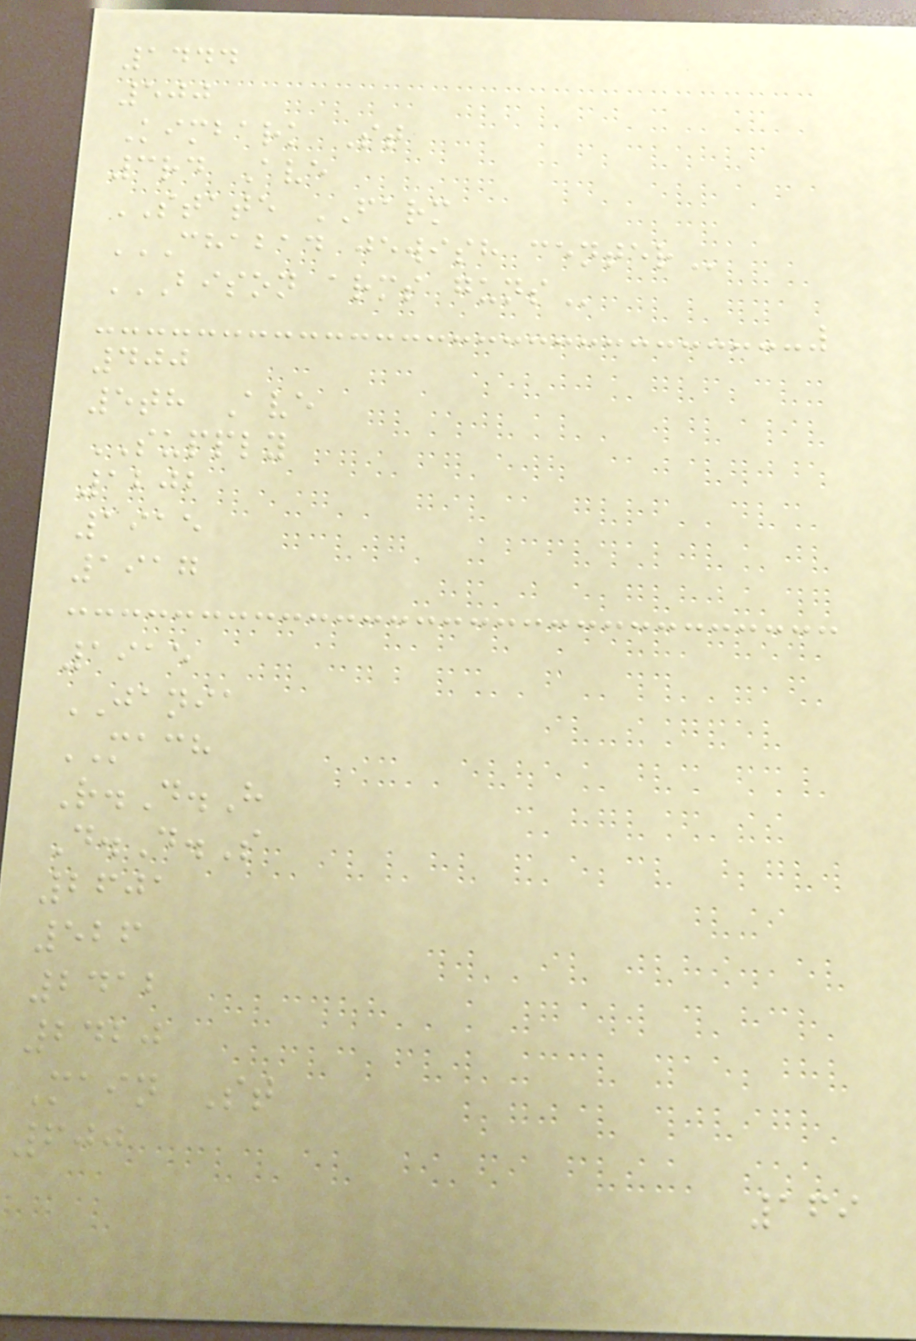1444
500
Kimbark St
3rd Ave
STATE FARM
CHABAD JEWISH CENTER
BISON ARMS GUNS
400
5th Ave
SUPPLY
1202
1915
1917
1915
JANIA
MACH
R.D.H
D.D.S
2601
526
2412
2420
Main St
600
169
